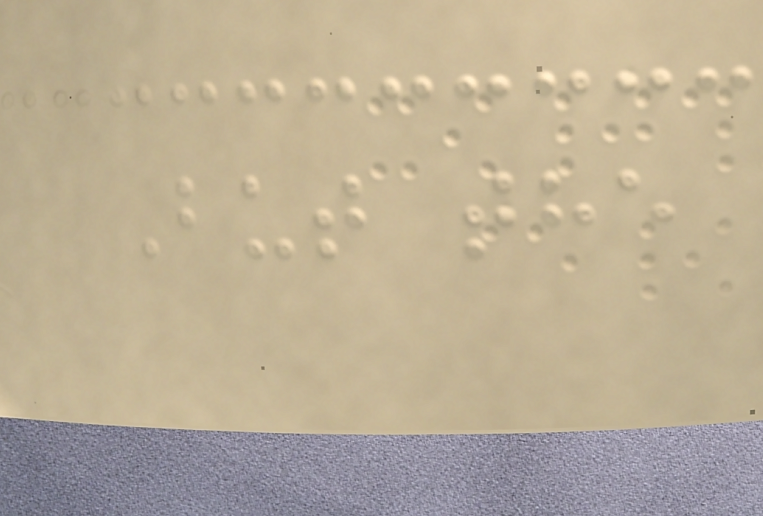But the
